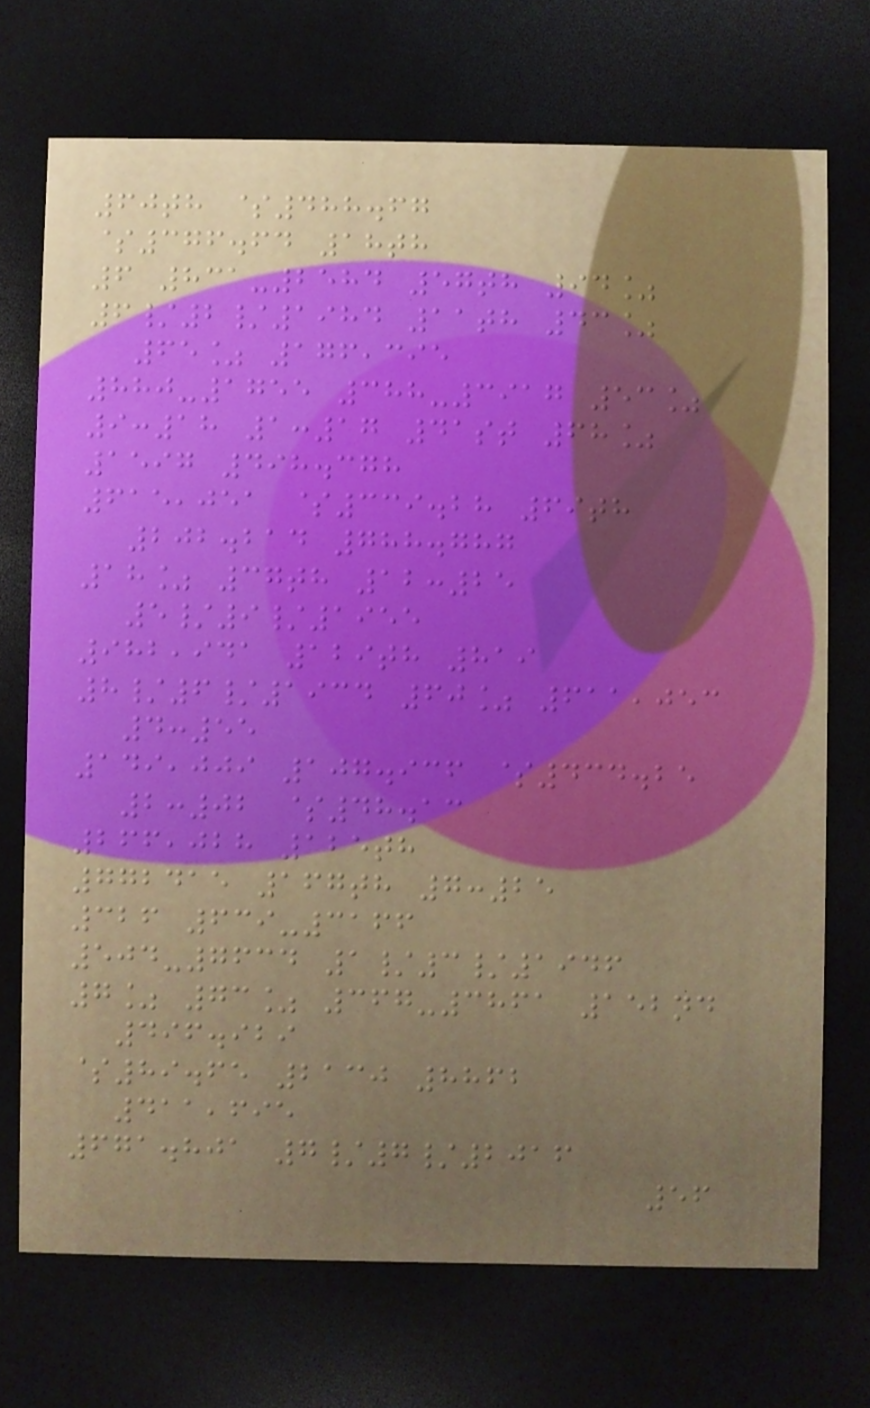60th $488.67
$376.64 18th
6 831-2584 57th 94%
6/2/1984 11th 43%
65% 176,395
880-1755 388-3917 53%
9:18 1:17 41st 68%
1597 498.378
615,051 $339.28 69th
202.214 788.787
18% 37th 12:25
5/9/1955
982,941 129th 819
8/6/1934 60% 611,053
4:55
149,009 107.936 $434.25
2:02 $48.13
266,028 125th
772415 167th 7:25
326 639-3166
504-7634 1/3/1946
7% 73% 367-3861 152nd
496.929
$89.65 2130 8862
411,695
671.801 7/7/2016
56
